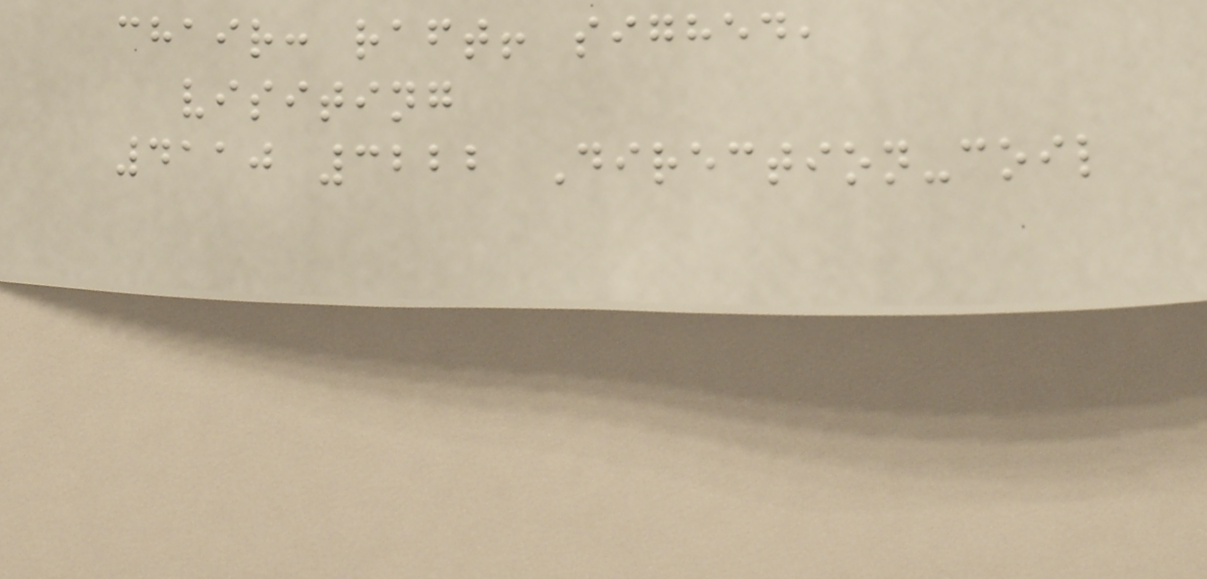chair: raft! sighed,
visiting
4110 3222 Direction-coil
